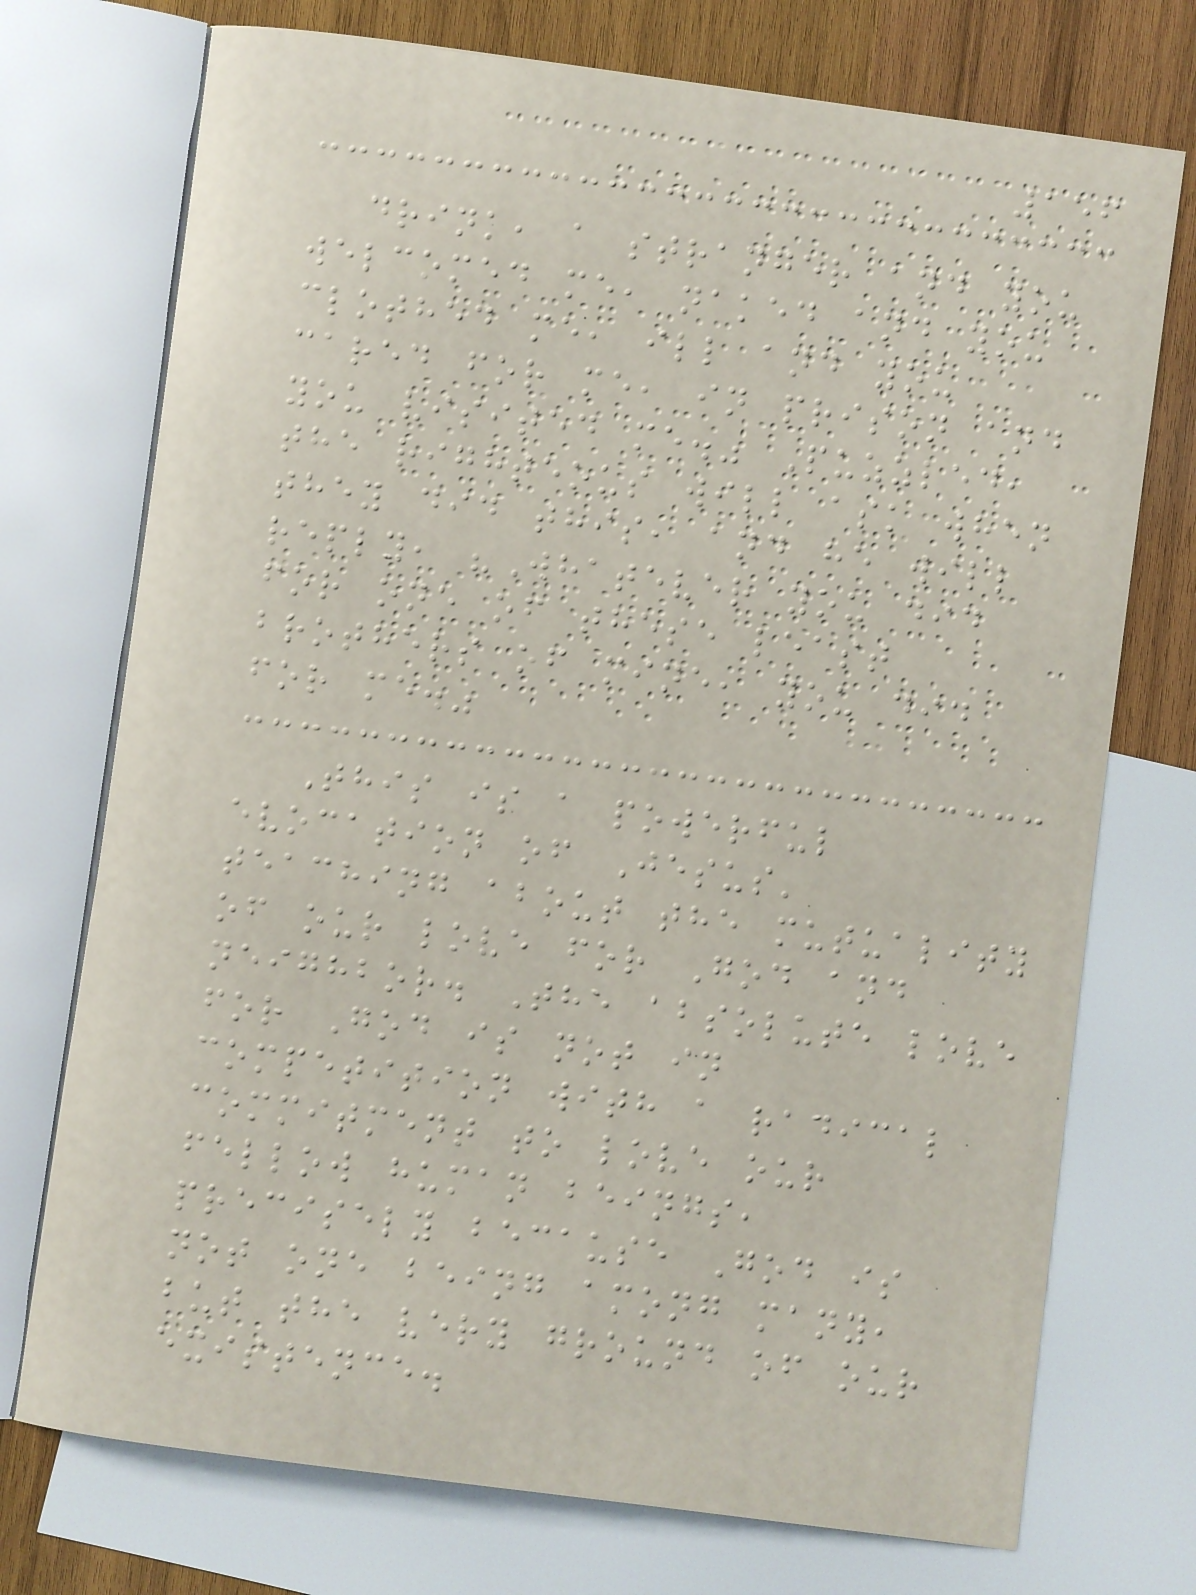156
drink, a stranger and you
welcomed me, naked and you
clothed me, ill and you
cared for me, in prison and
you visited me." Puzzled,
the righteous will ask when
they did this, and he will
reply, "Whatever you did
for one of these least
brothers of mine, you did
for me."
This is a powerful
evocation of Jesus'
teaching about the mutuality
of our love for God and
neighbor. The absolute love
for God is not in
competition with a radical
commitment to love our
fellow human beings,
precisely because God is
not one being among many,
but the very ground of our
existence.
